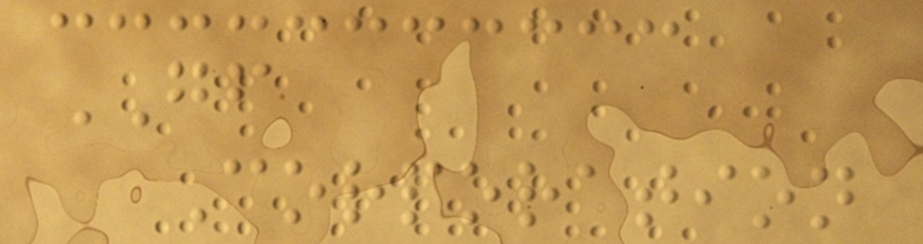GF
Corporation
